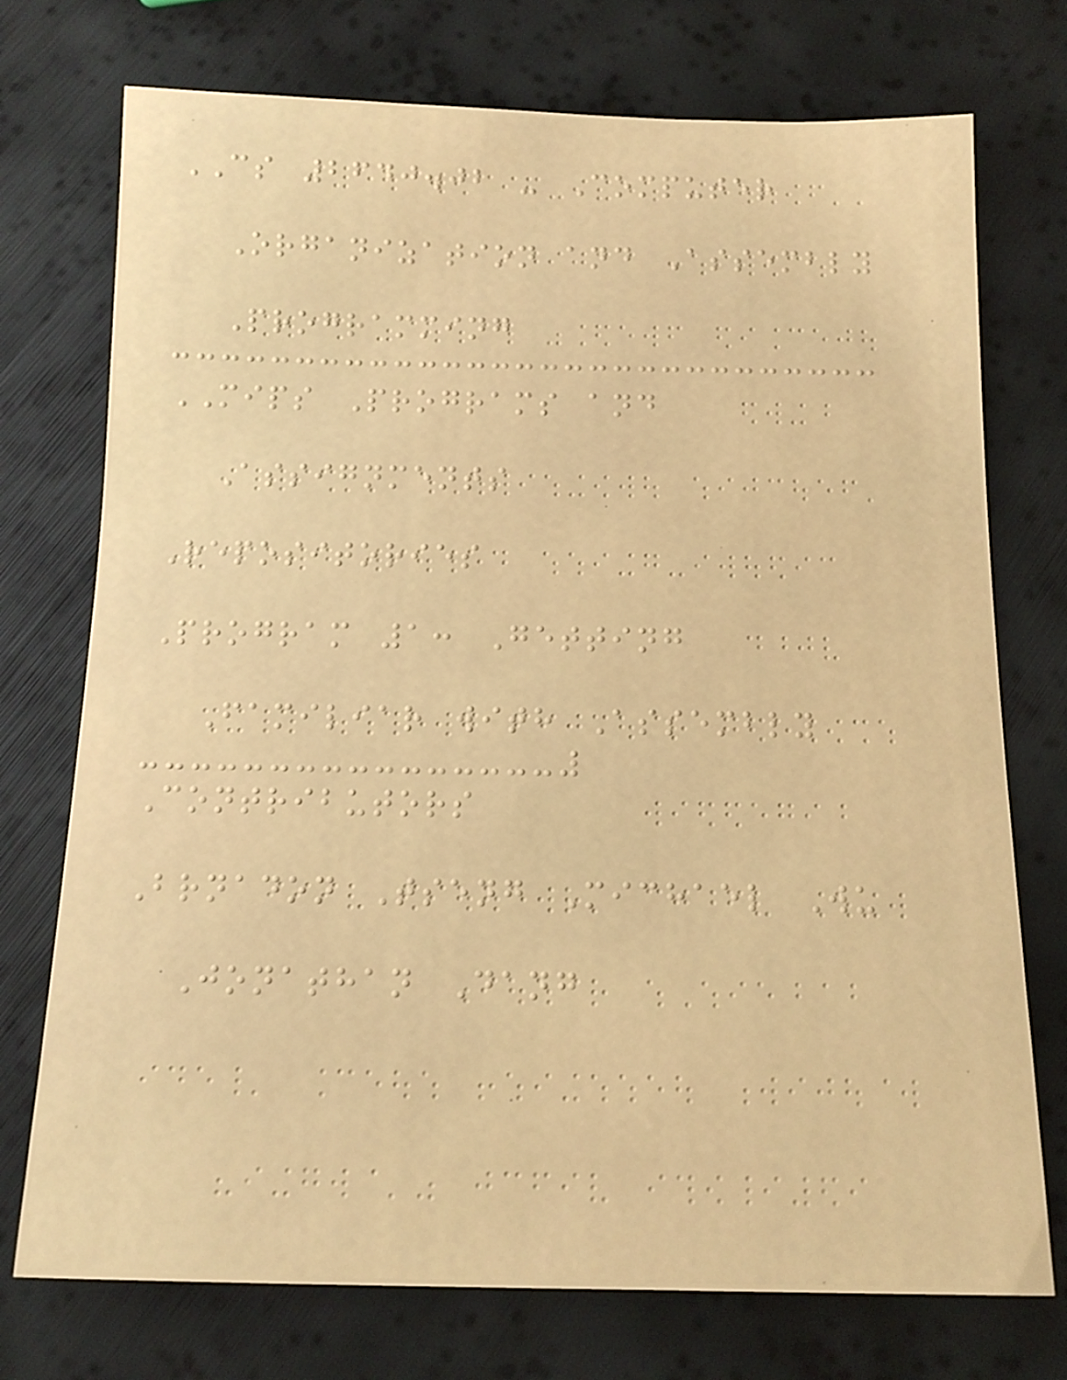CS 2640.02 - Computer
Organization and Assembly
Programming
MIPS Programs and
Assignments
Repositories
Program 1: Getting
Familiar with Assembly
Contributors
Brnadon Tseng Michael Wu
Jonathan Dang
